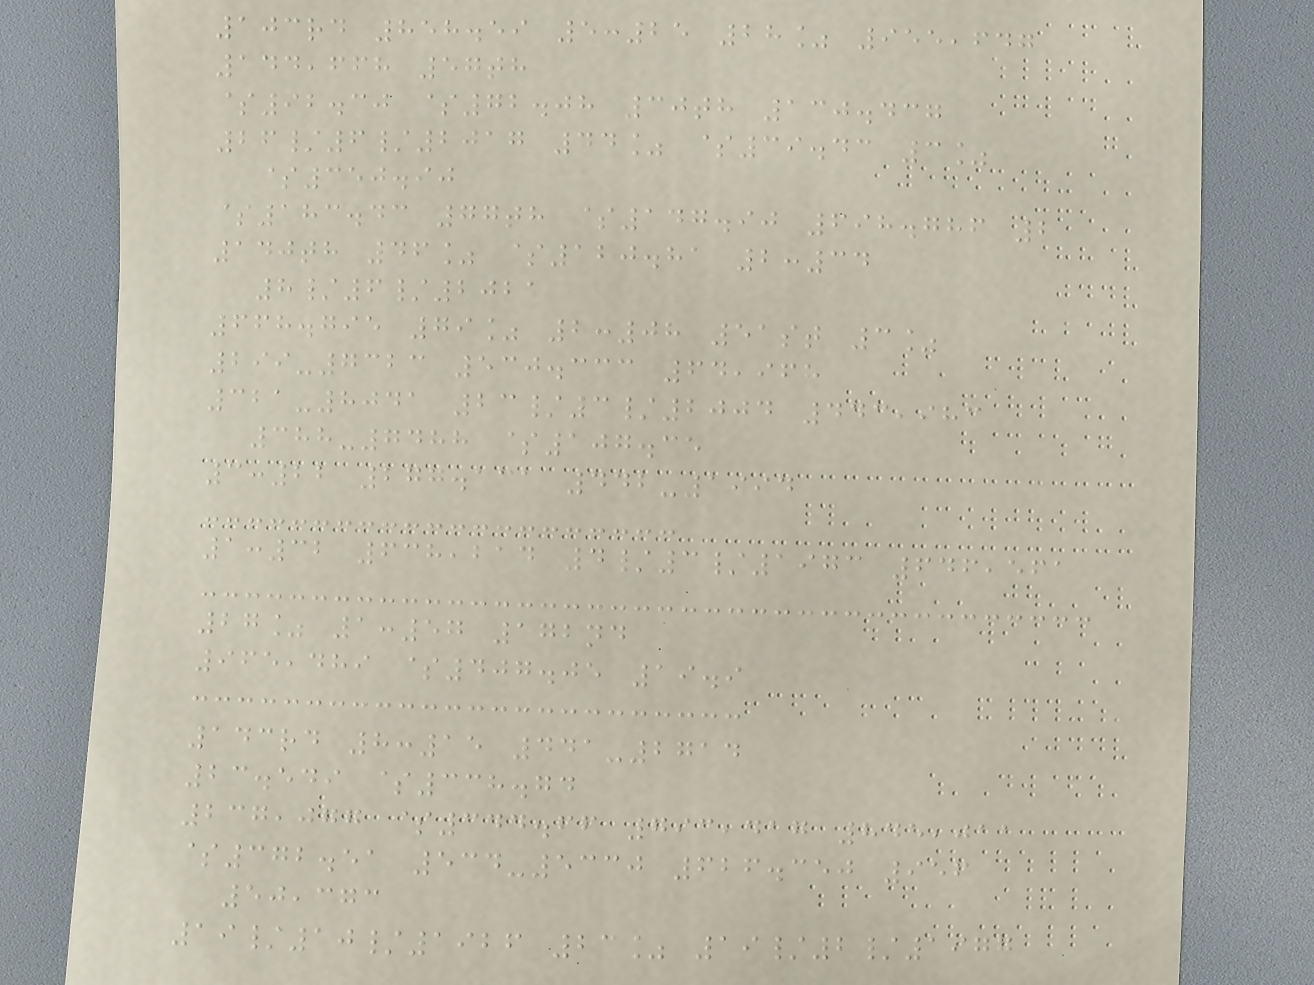103rd 858.59 5:25 28% 955,647
144,668 57th
$92.30 $72.08 30th 130.437
26/6/2017 44% $39.43 3%
$350.90
$183.43 77th $147.90 698.786 2
140th 46% $120.81 2:34
8/6/2021
668.795 79% 2:08 51st 3%
299-7323 530.333 64,968
321-8041 23/3/2004 443,983
388-7488 $107.35
3:22 277.131 442-1994
1:32 638,214 4/3/1973 646,561
27% 1:57 172nd
965,489 $407.05 19.9
143rd 8:15 441-2714
23.549 $338.74
237,077 $344.66 793,417 845,011
$372.51 534-5330 626.350 956
50,373
19/10/1926 23% 19/2/1977
